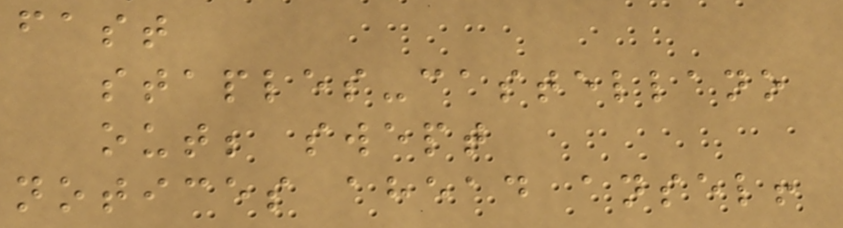fast
staples-castellano
out; swept
notices ahead ansel!
